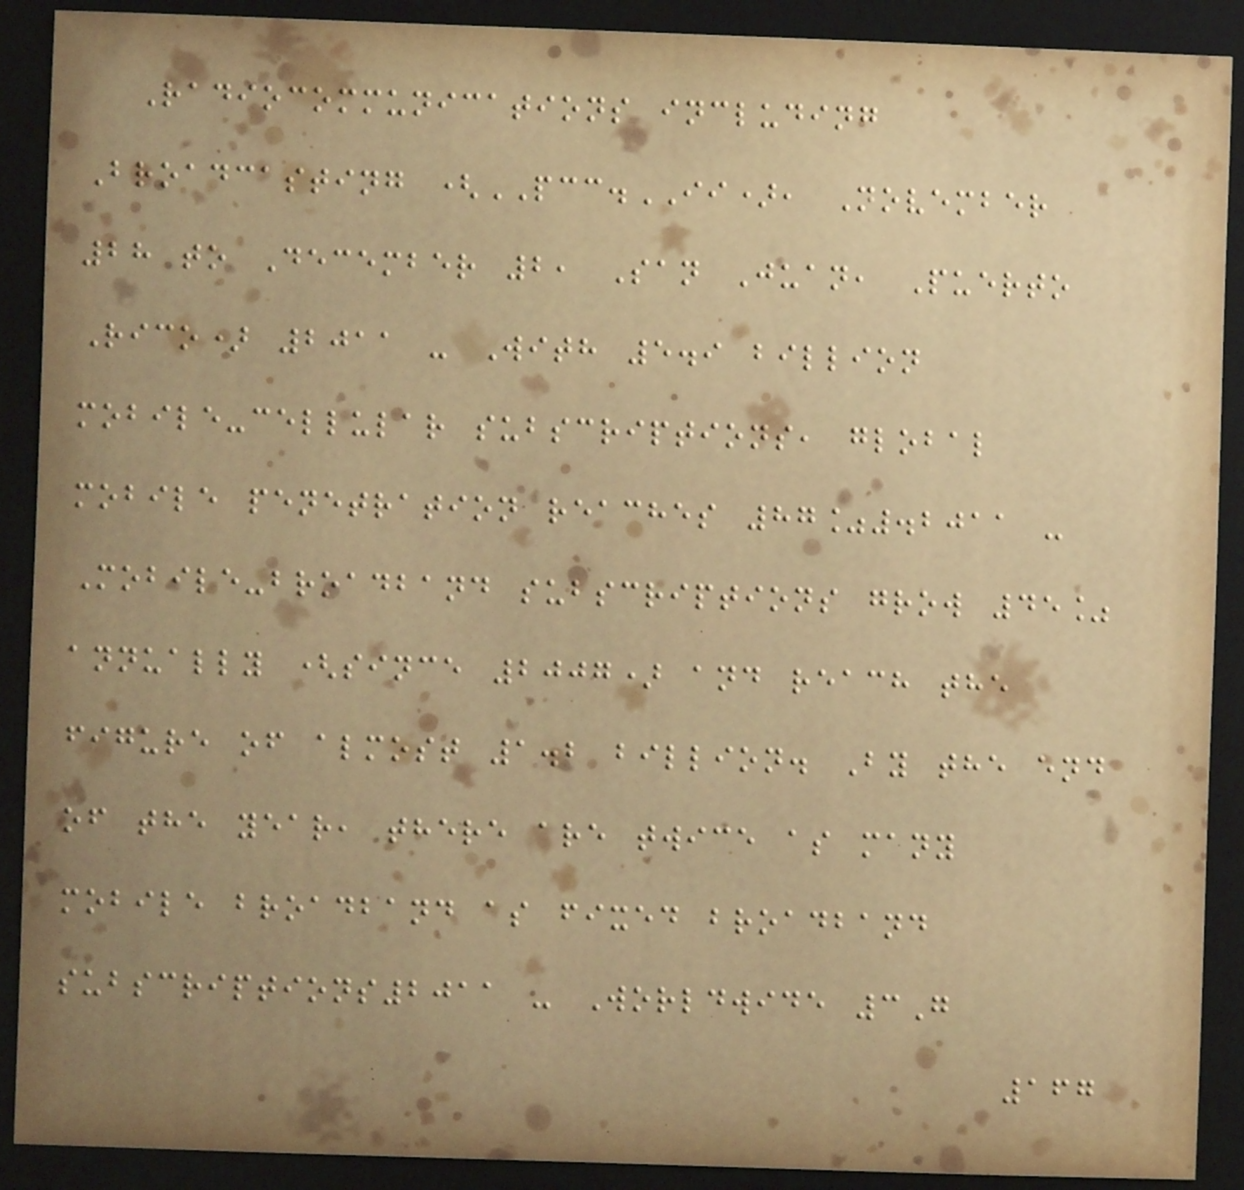Radiocommunications including
Broadcasting (PCC.II), November
28 to December 2, San Juan, Puerto
Rico) 2011 - With 5.9 billion
mobile-cellular subscriptions, global
mobile penetration reaches 87%.2011 -
Mobile-broadband subscriptions grow 45%
annually (since 2007) and reach the
figure of almost 1.2 billion. By the end
of the year, there are twice as many
mobile broadband as fixed broadband
subscriptions2011 - Worldwide 3G
167
